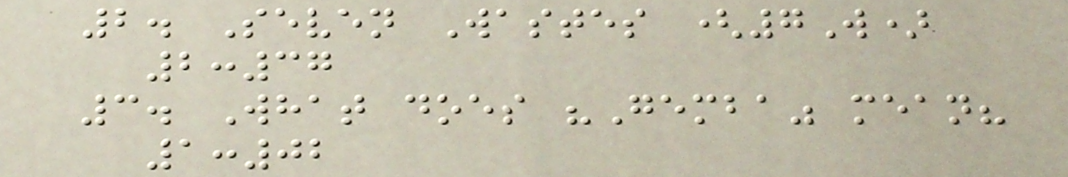2. Seven Wastes (7W)
2:37
3. What does "Gemba" mean?
1:02
